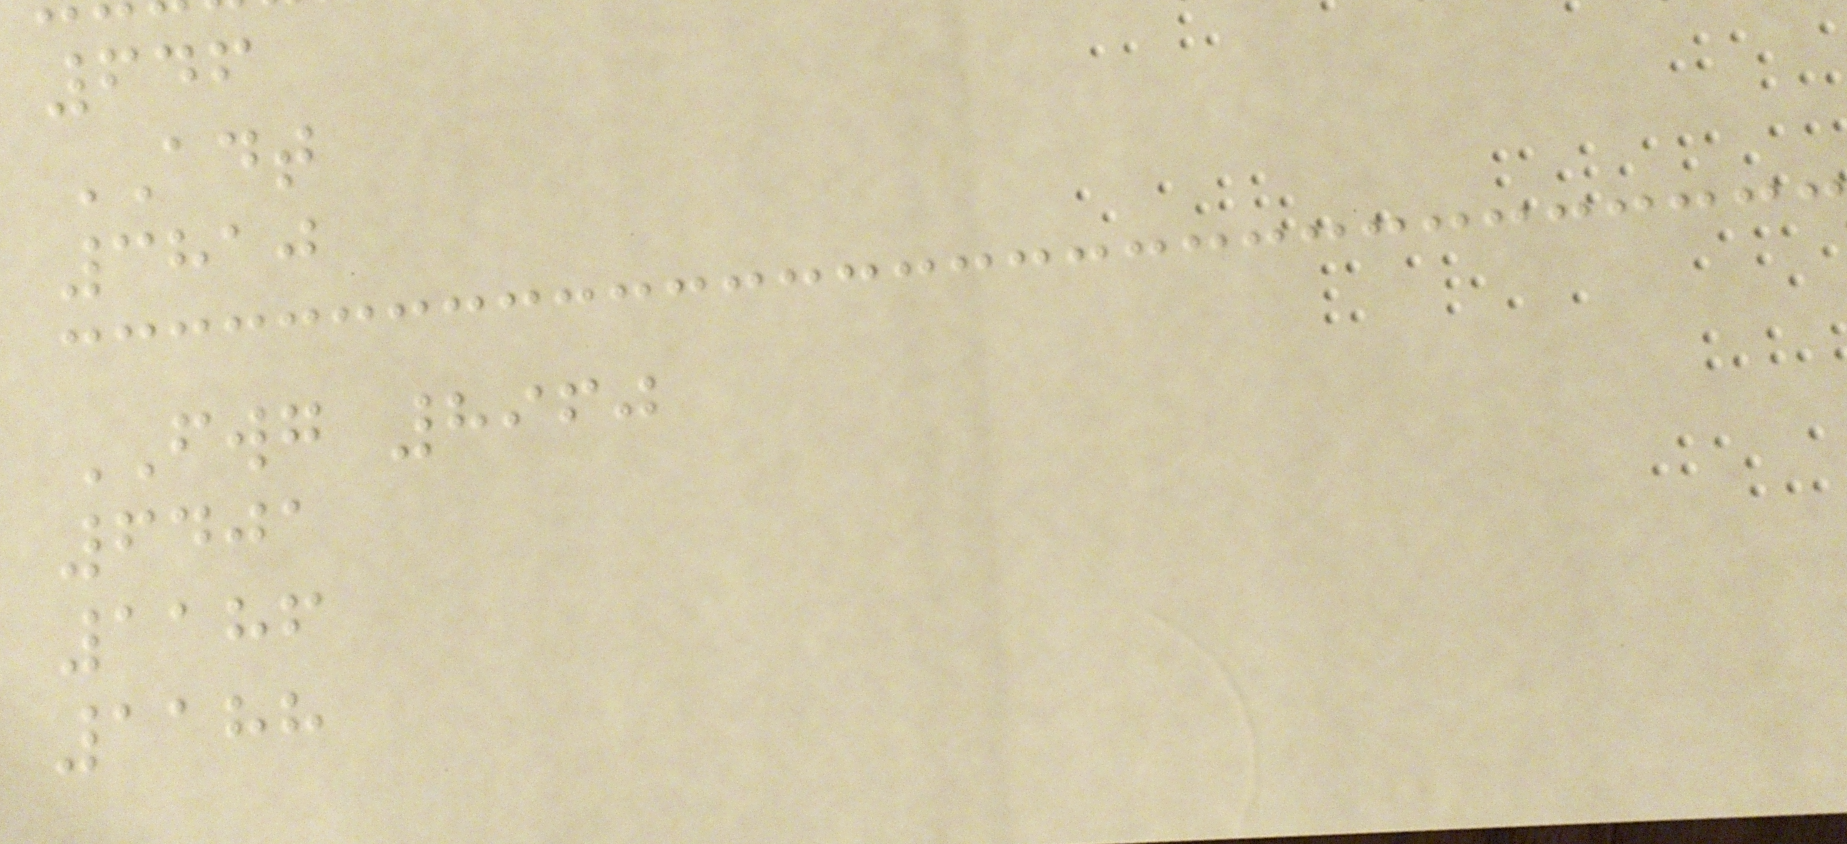646
ADT
3810
FWG 8960
6401
1186
1188
